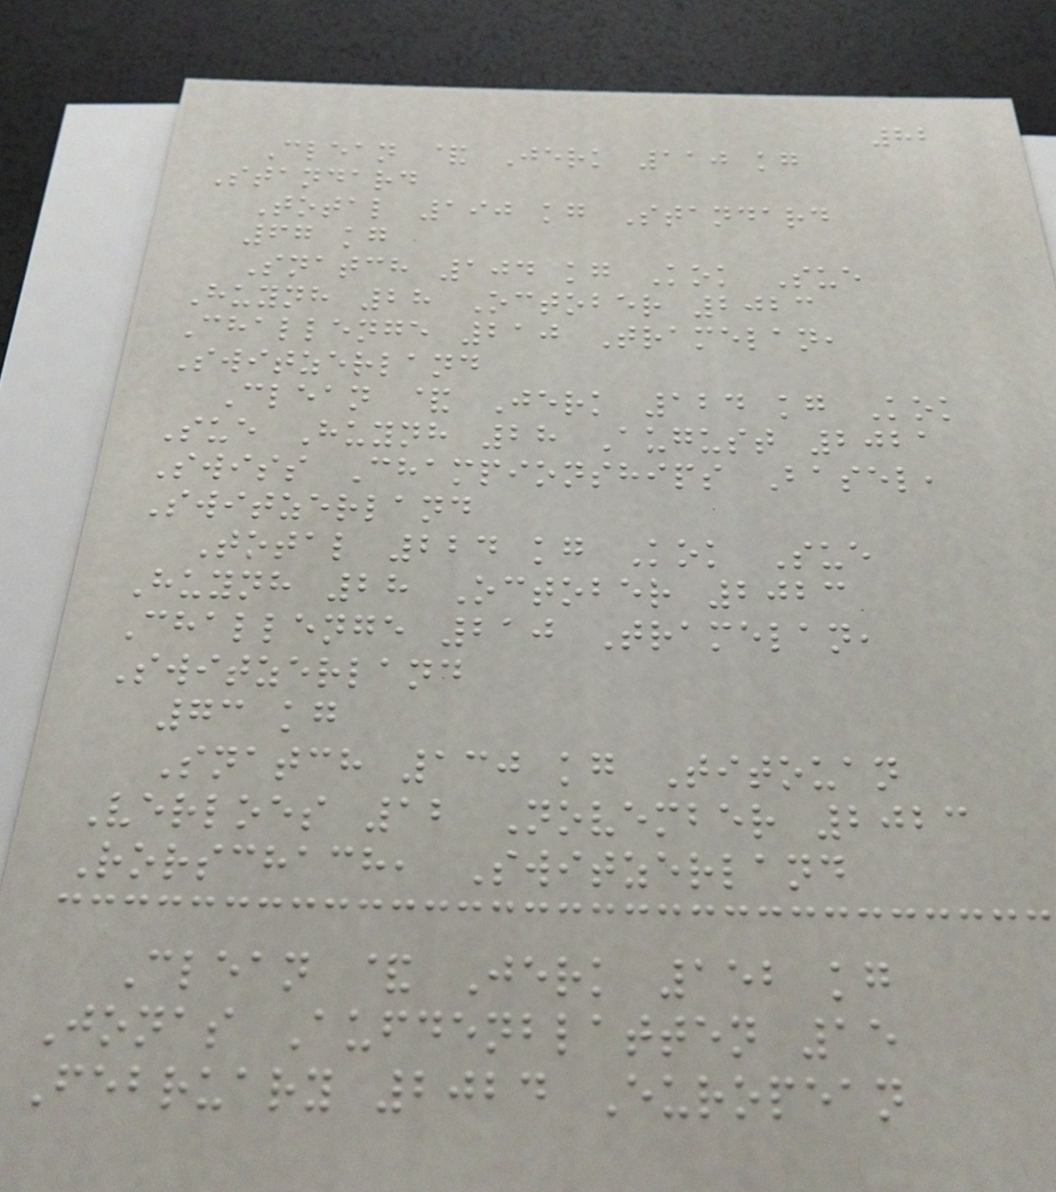82
Clean & Jerk 110 kg
Standard
Total 190 kg Standard
67 kg
Snatch 104 kg Kok Sue
Huynh 28 October 2023
Challenge 210 Tramelan,
Switzerland
Clean & Jerk 124 kg Kok
Sue Huynh 28 August 2021
Swiss Championships Basel,
Switzerland
Total 224 kg Kok Sue
Huynh 28 October 2023
Challenge 210 Tramelan,
Switzerland
73 kg
Snatch 130 kg Titouan
Verloes 12 November 2023
Rorschach, Switzerland
Clean & Jerk 152 kg
Jonas Aufdenblatten 15
February 2024 European
